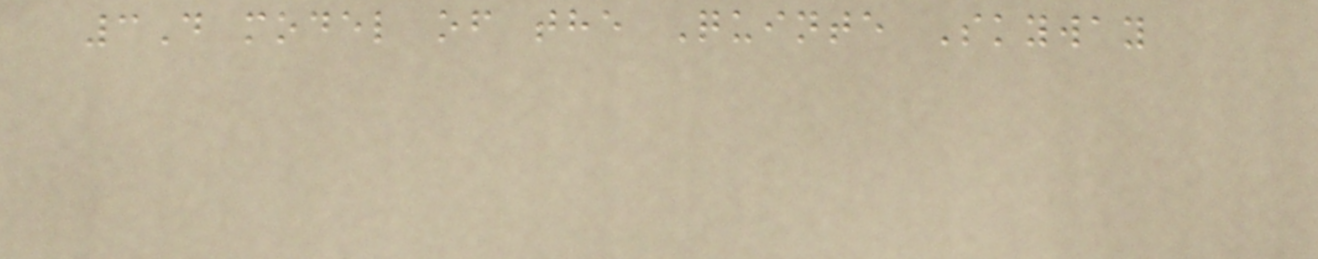3D model of the Quinte Skyway
